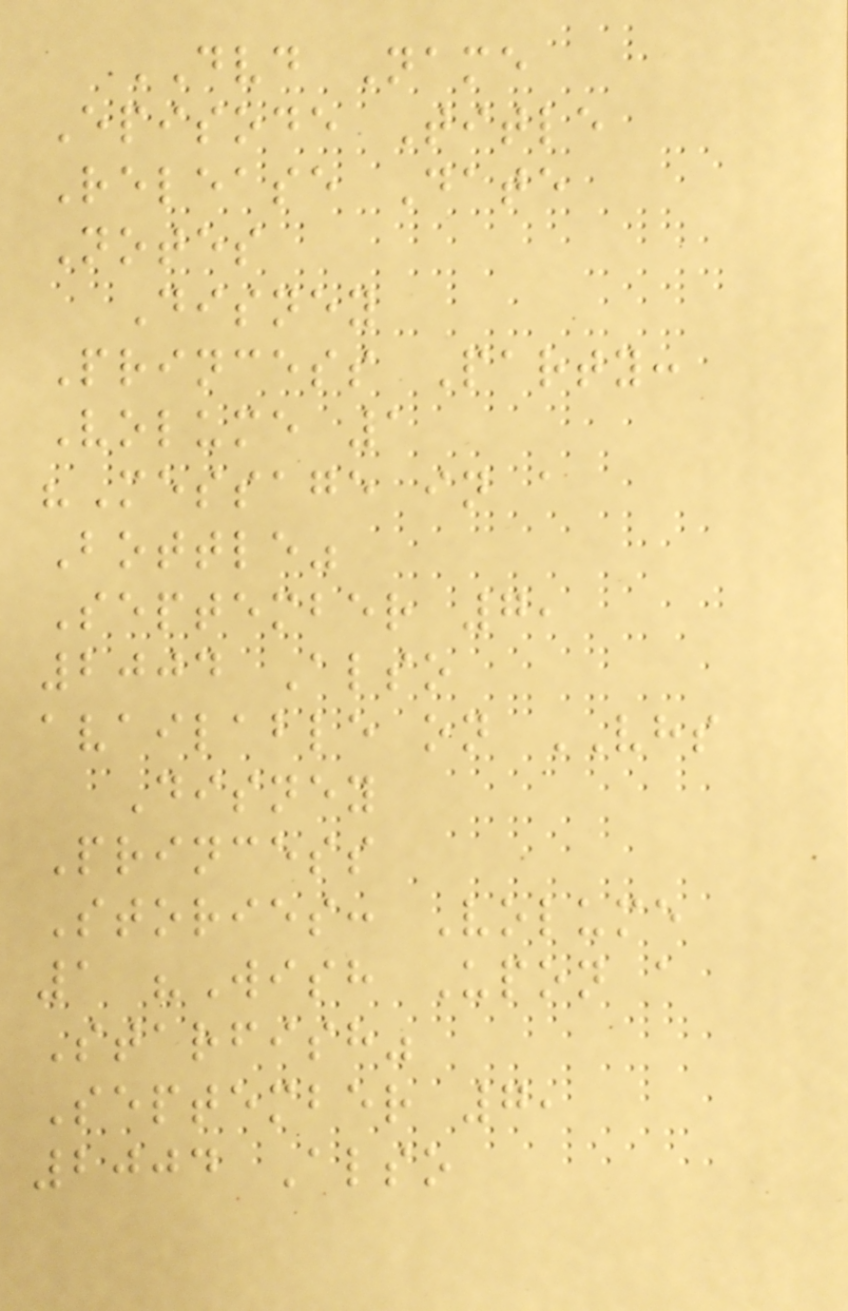DVD Name
Episode Title
Release Date
Notes
Disney
Princess Party:
Volume 1
"Message in a
Bottle"
September 7,
2004 Also
available on VHS
Disney
Princess
Stories: Volume
1 "Wish Upon a
Starfish"
September 7,
2004 Also
